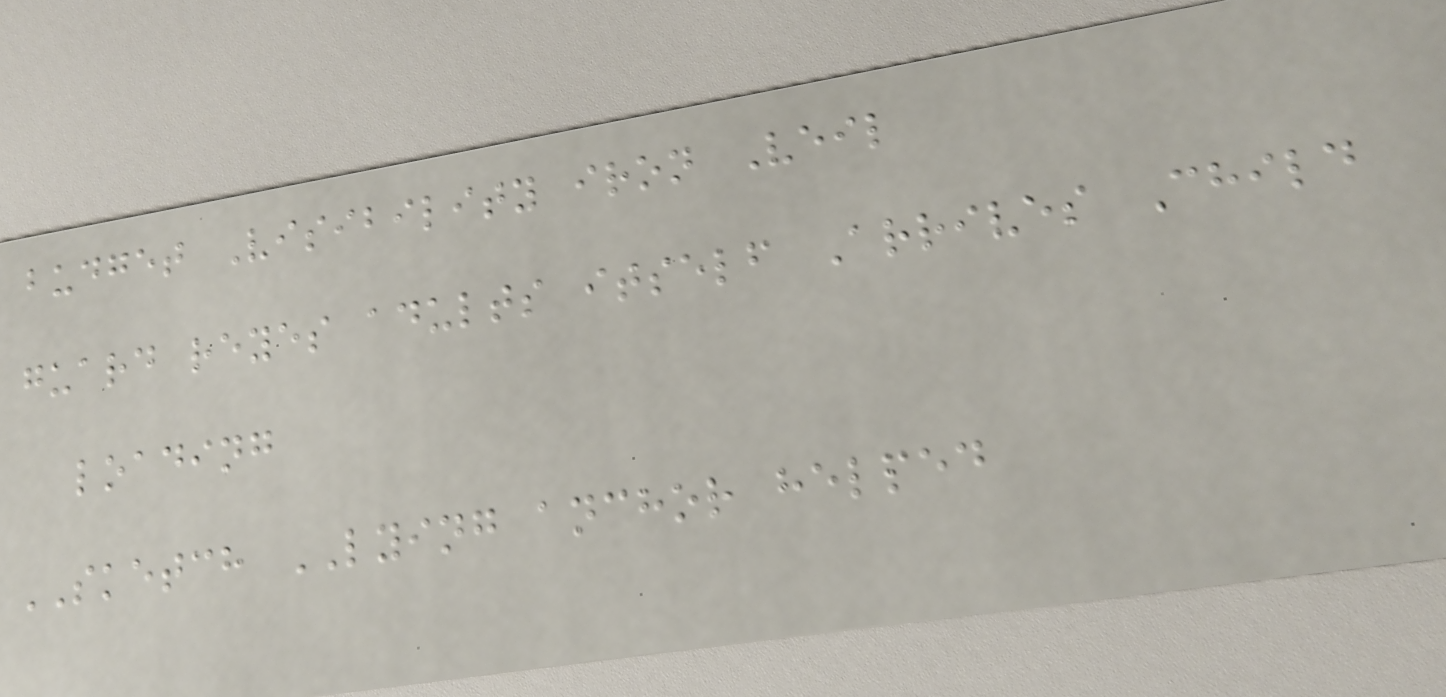budget Visibility iron Veil
guard reyes adults itself Arrives Child
loading
SKETCH LYING anchor helped
